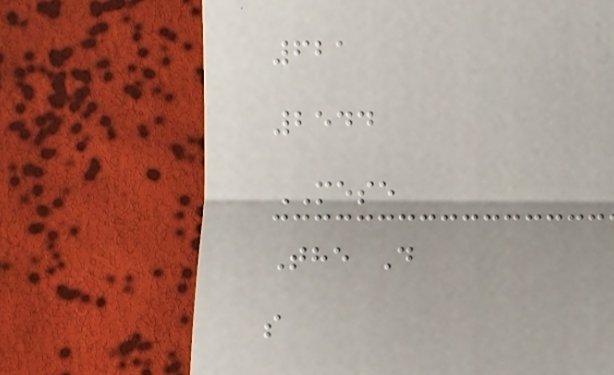621
2544
MESE
The D
s
